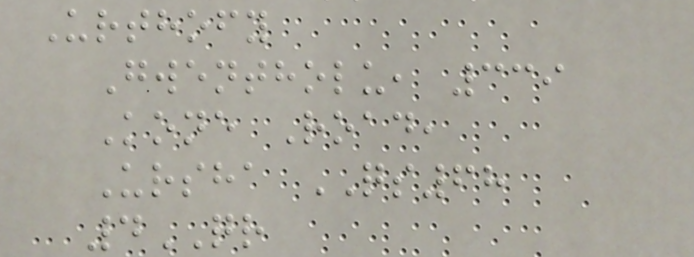Urthofy
Gwentholu, 339
Kone Road,
Ursha QS68
4QR
